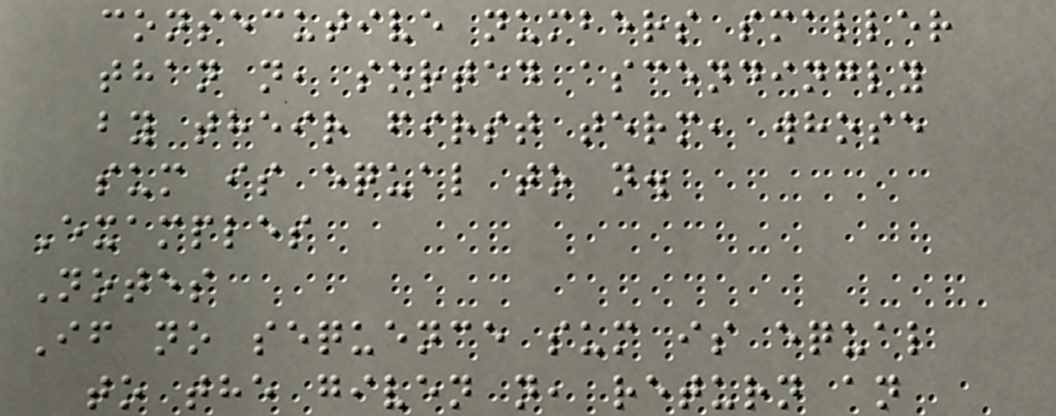consecutive numbers smaller
than n, sorted ascendingly
by their first term, whose
sum is equal to n.
Examples
Notes
If no sequence sum is equal
to the given n, return an
